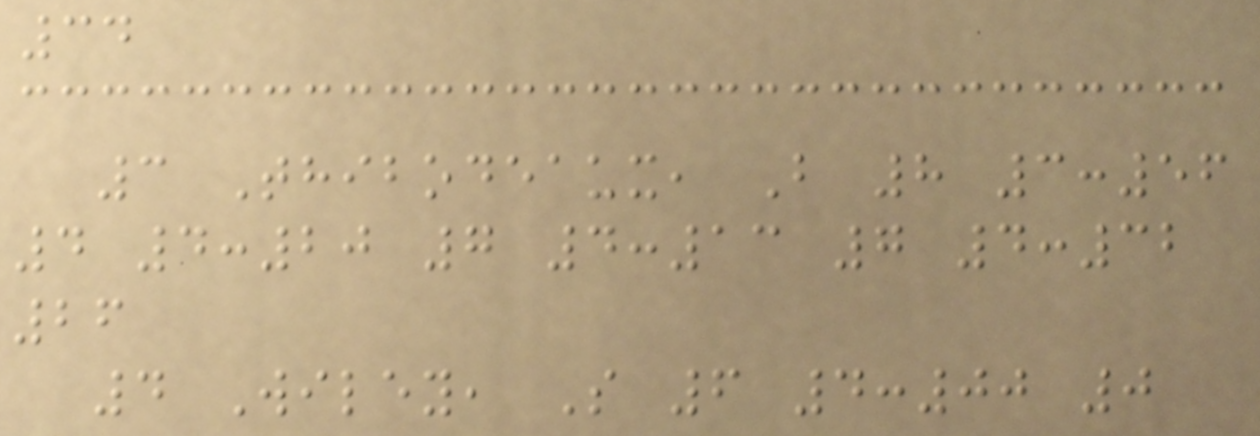34
3 Thibodeaux, B 8 3:56
4 4:20 7 4:13 7 4:32
26
4 Wiley, S 6 4:00 0
